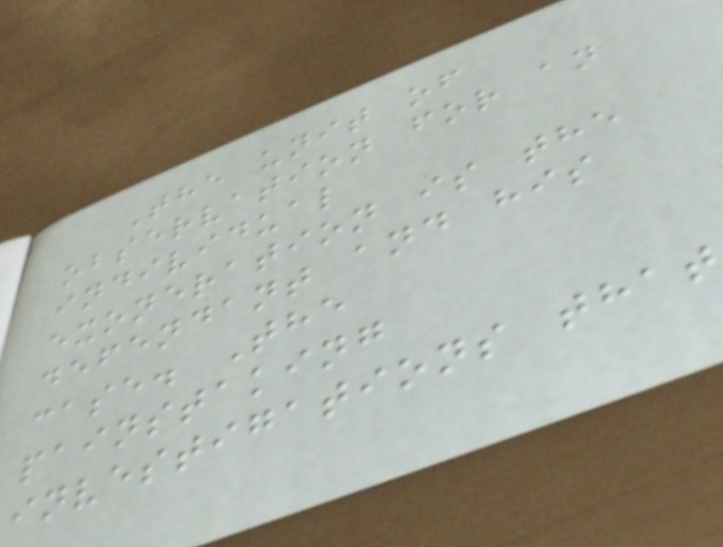The unit of
observation for an
individual
exoneration is the
defendant and his
case. The
painstaking
investigations that
